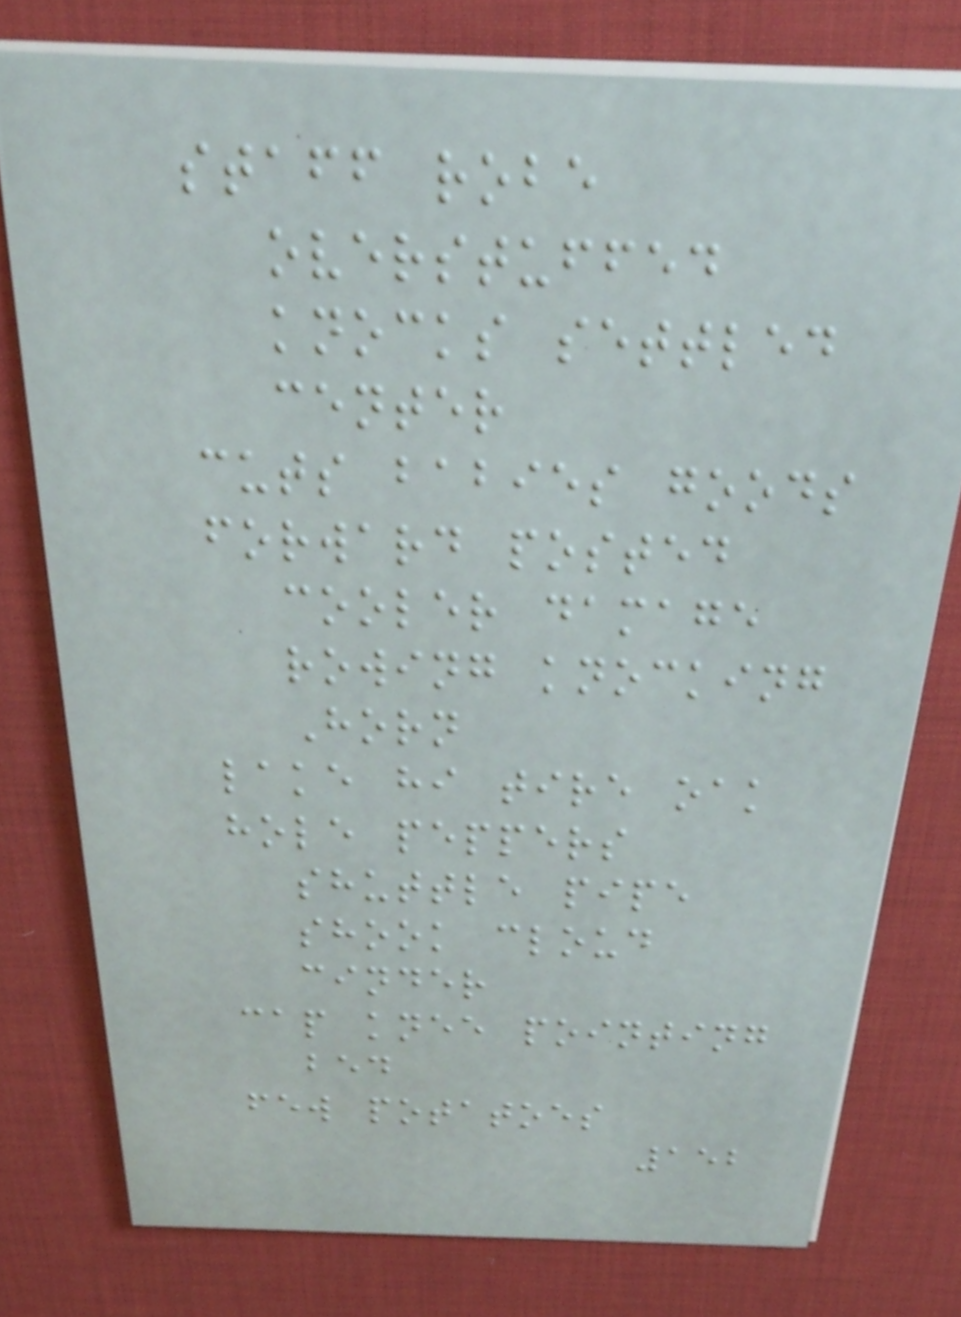staff robe
overstuffed
knocks settled
center
cuts babies goods
forward posted
cooler damage
rowing knocking
Horn
lake hi tire oak
hole peppers
shuttle pipe
shook cloud
cinder
cap knee pointing
bed
few potatoes
152
